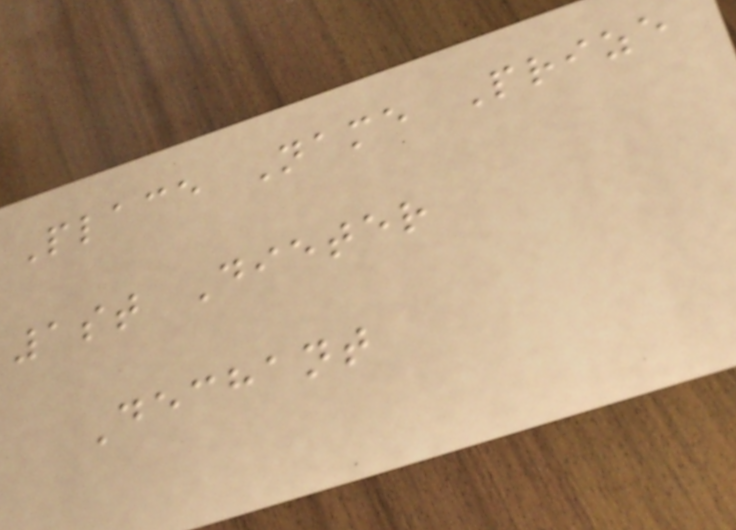Place Name Prize
1st Dieter
Dechant
